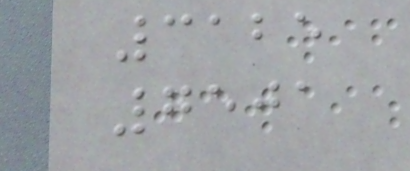3125
7501
